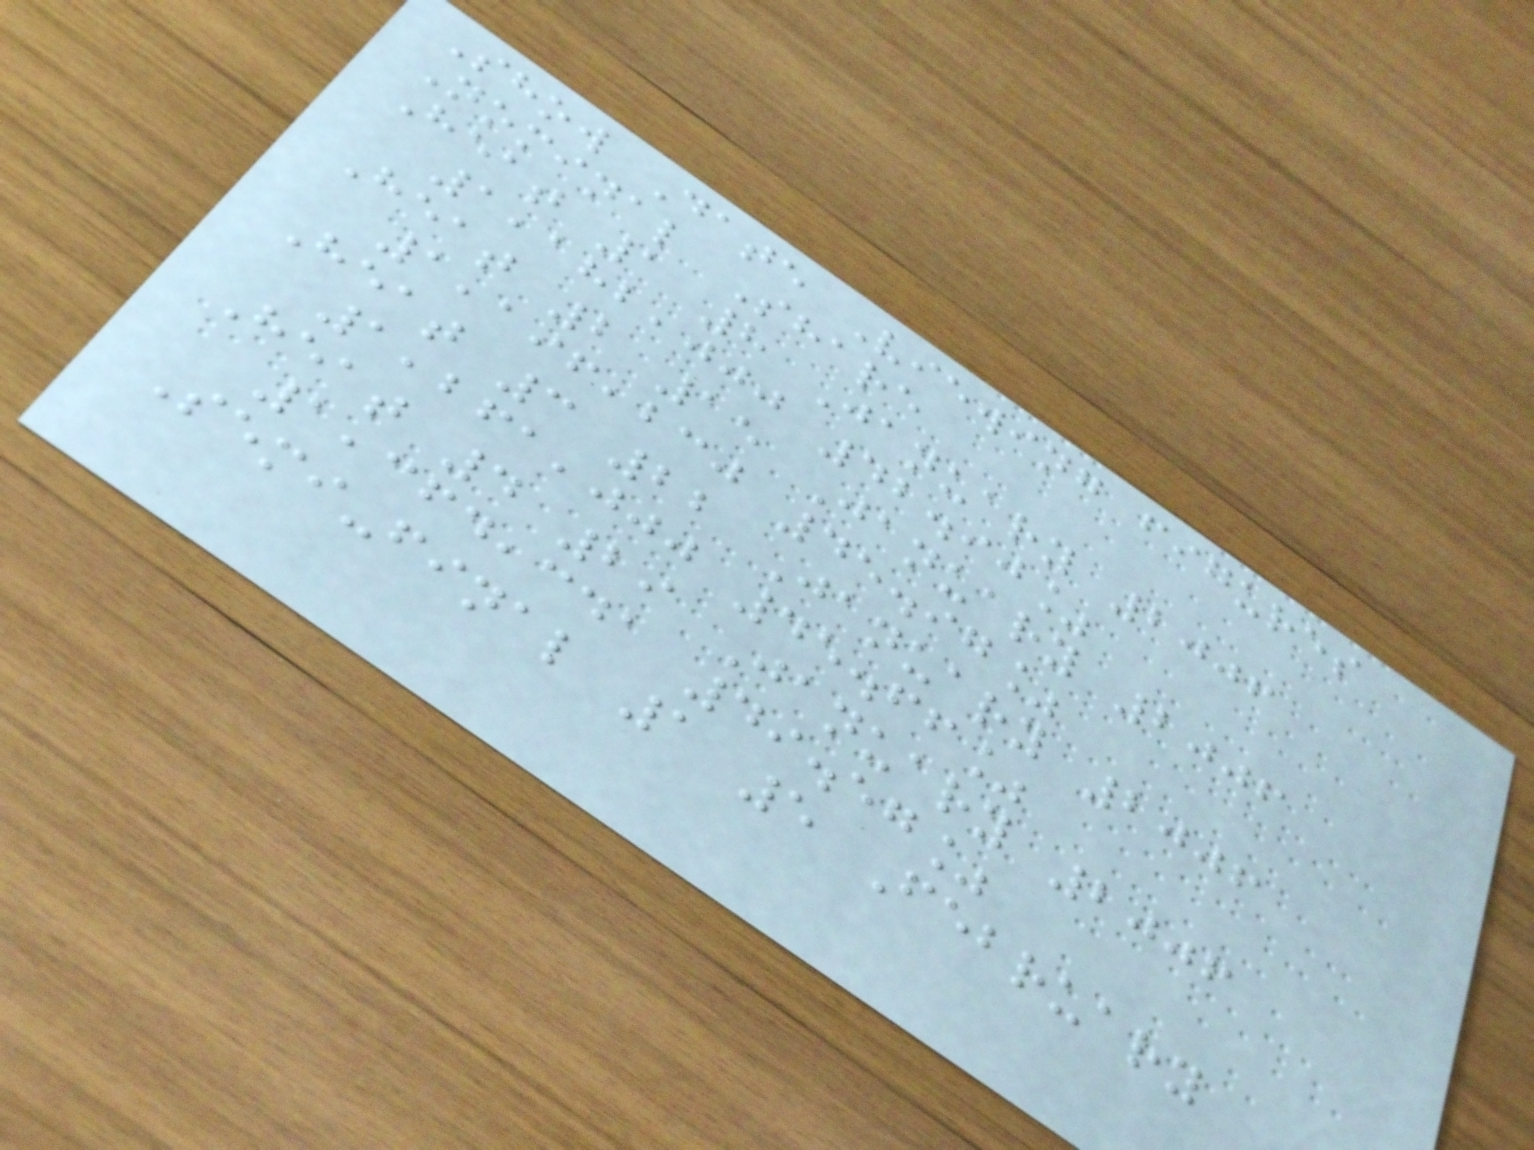Show Date Viewing figures
Nominal Share
Heat 1 8 January 2006
1,182,000 42.90%
Heat 2 15 January 2006
1,196,230 45.97%
Heat 3 22 January 2006
1,261,000 45.66%
Heat 4 29 January 2006
1,364,341 49.57%
Semi-final 1 5 February
